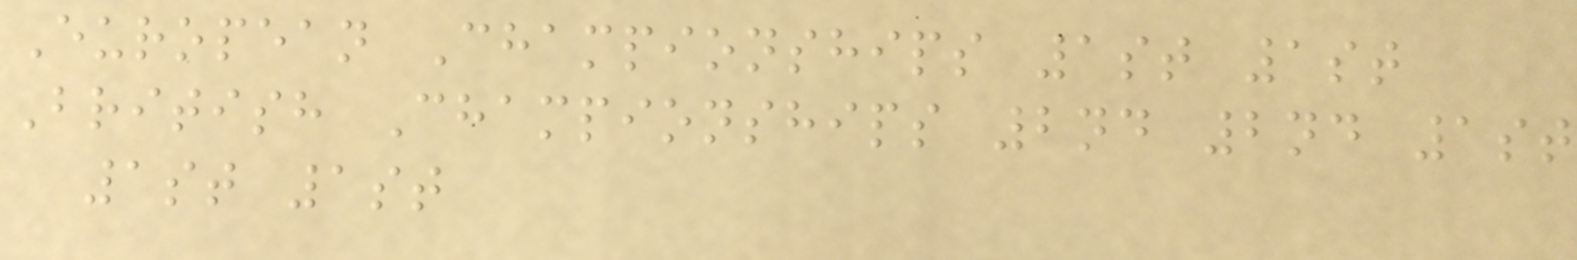European Championships 1st 1st
British Championships 2nd 2nd 1st
1st 1st
